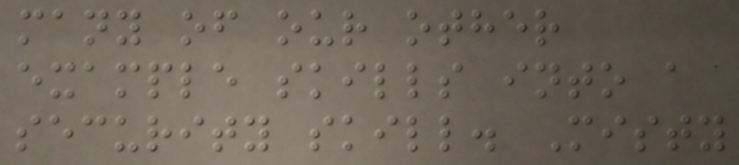many of our other
example skills into a
security skill. Misty
